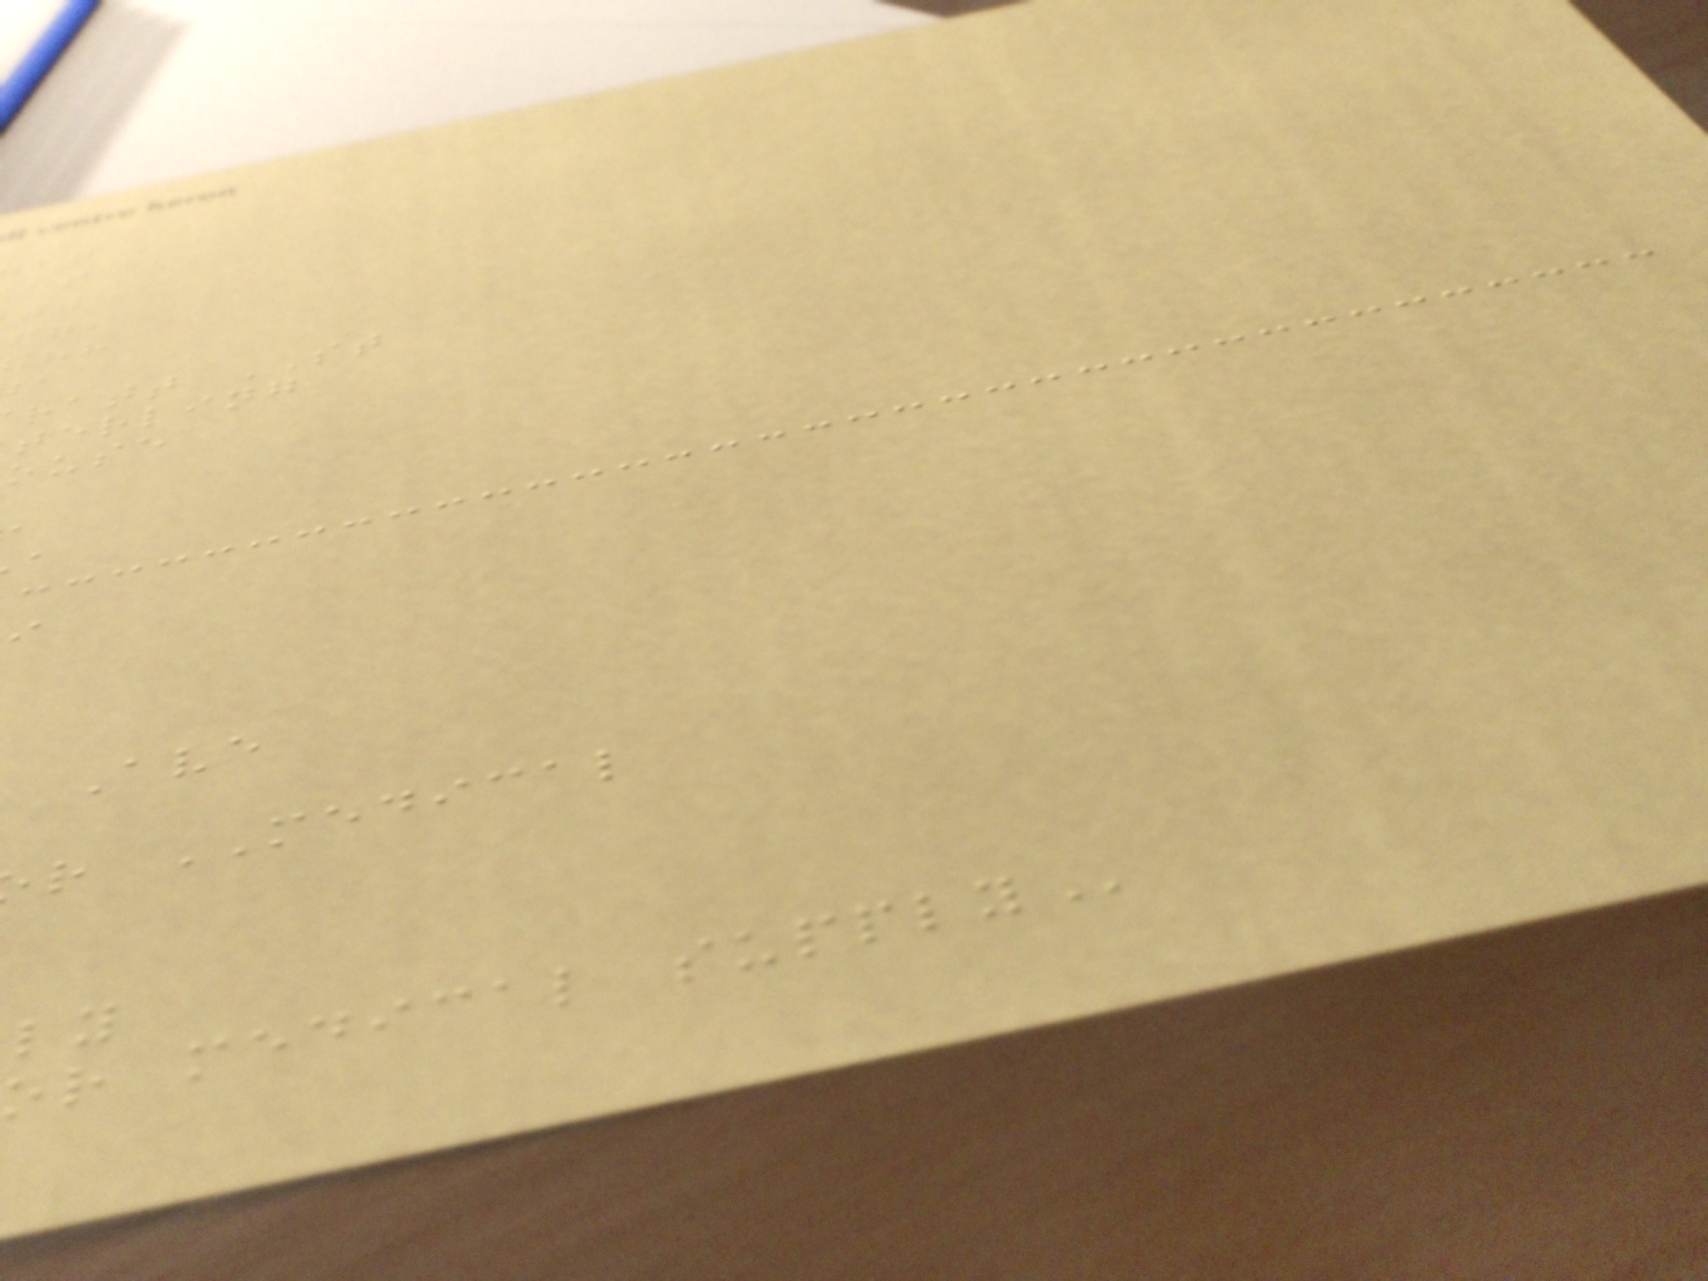ratt ST
terling
ouse
Ave
r MEDICAL
r medical
